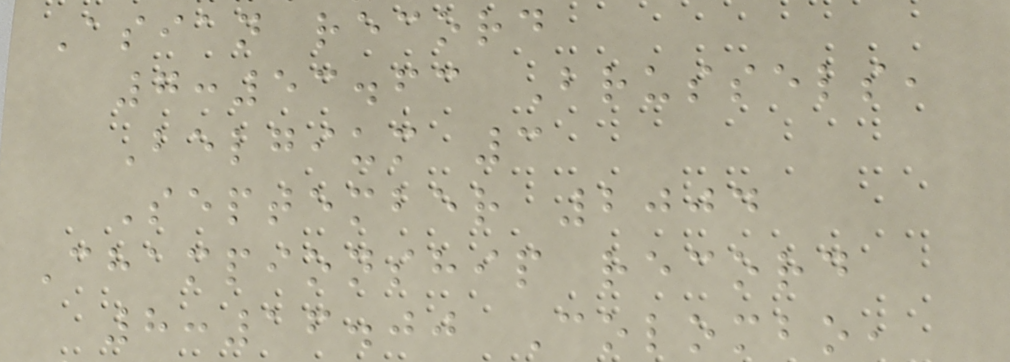Asian record
7:53.63 Brussels,
Belgium 3
September 2004
Championship record
8:16.00 Colombo,
